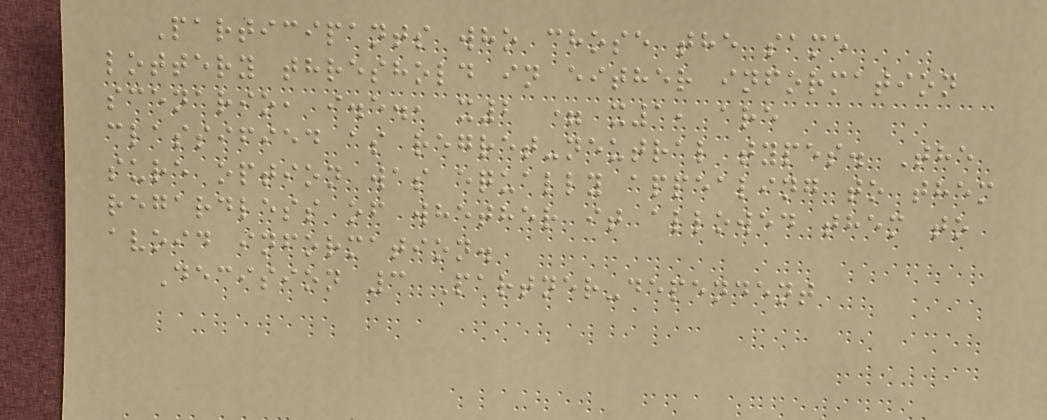Participants who chose the same
lottery threshold in either information
scenario, i.e., x2 = x1, are
classified as regret-neutral types. The
sure option was equally appealing to them
regardless of whether it allowed them to
avoid information.
Decision 3 Partner-dependent
